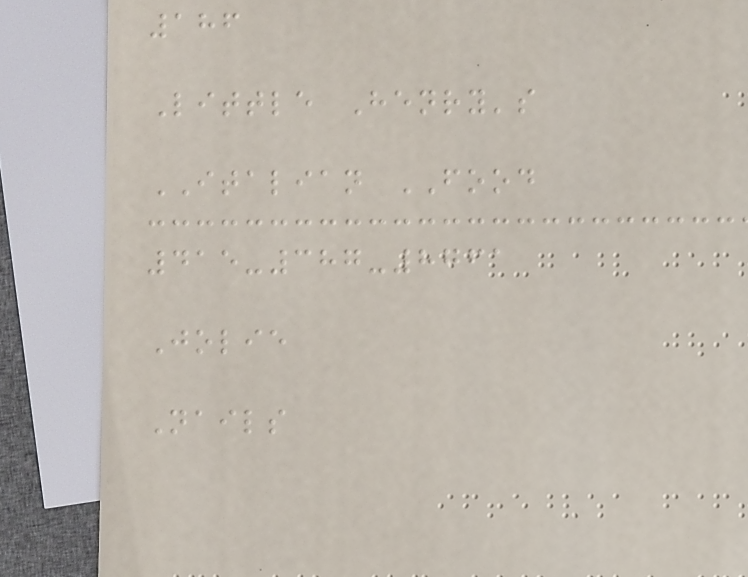186
Little Henry's
ITALIAN FOOD
415-387-8761
Jolie
Nails
